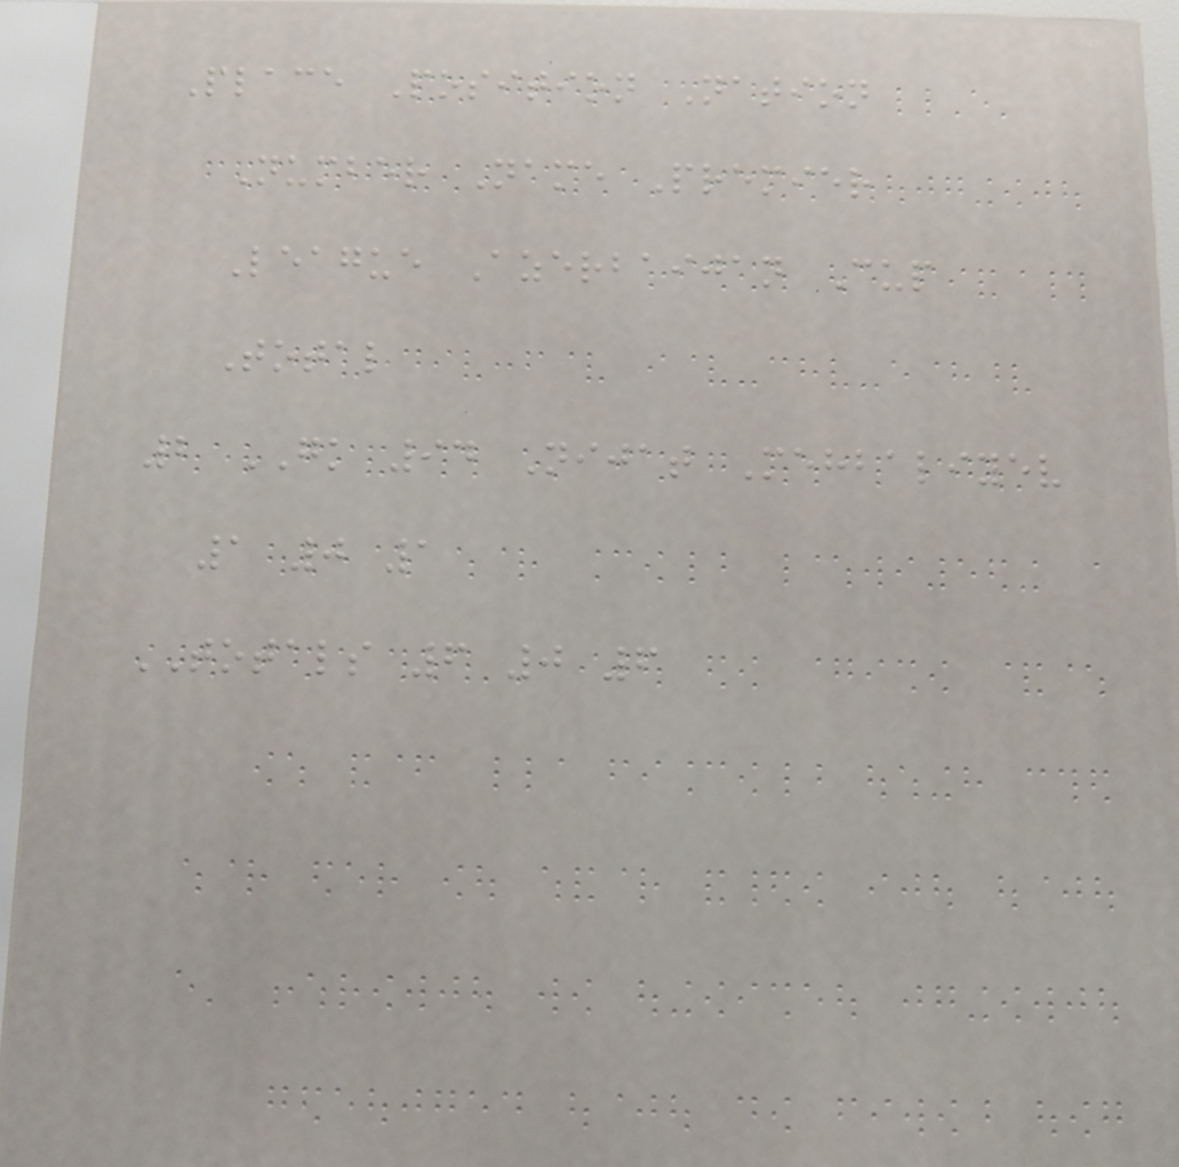Place Position Nation
Number Name Premier
League Azerbaijan Cup
Total
2 GK 94 Nijat Mehbaliyev
1 0 1
TOTALS 6 0 6
